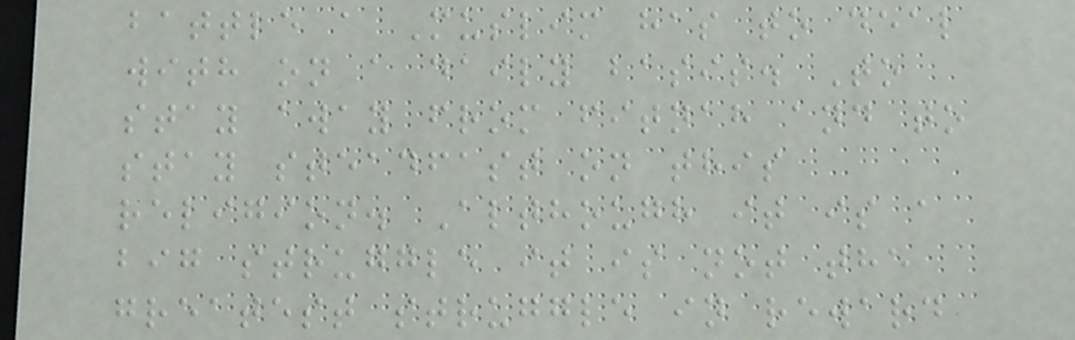battle a Muslim has to deal
with on a daily basis. To
stay away from fitnah and to
stay steadfast on this
religion. Although it is a
big struggle it is not the
greatest struggle in reward
